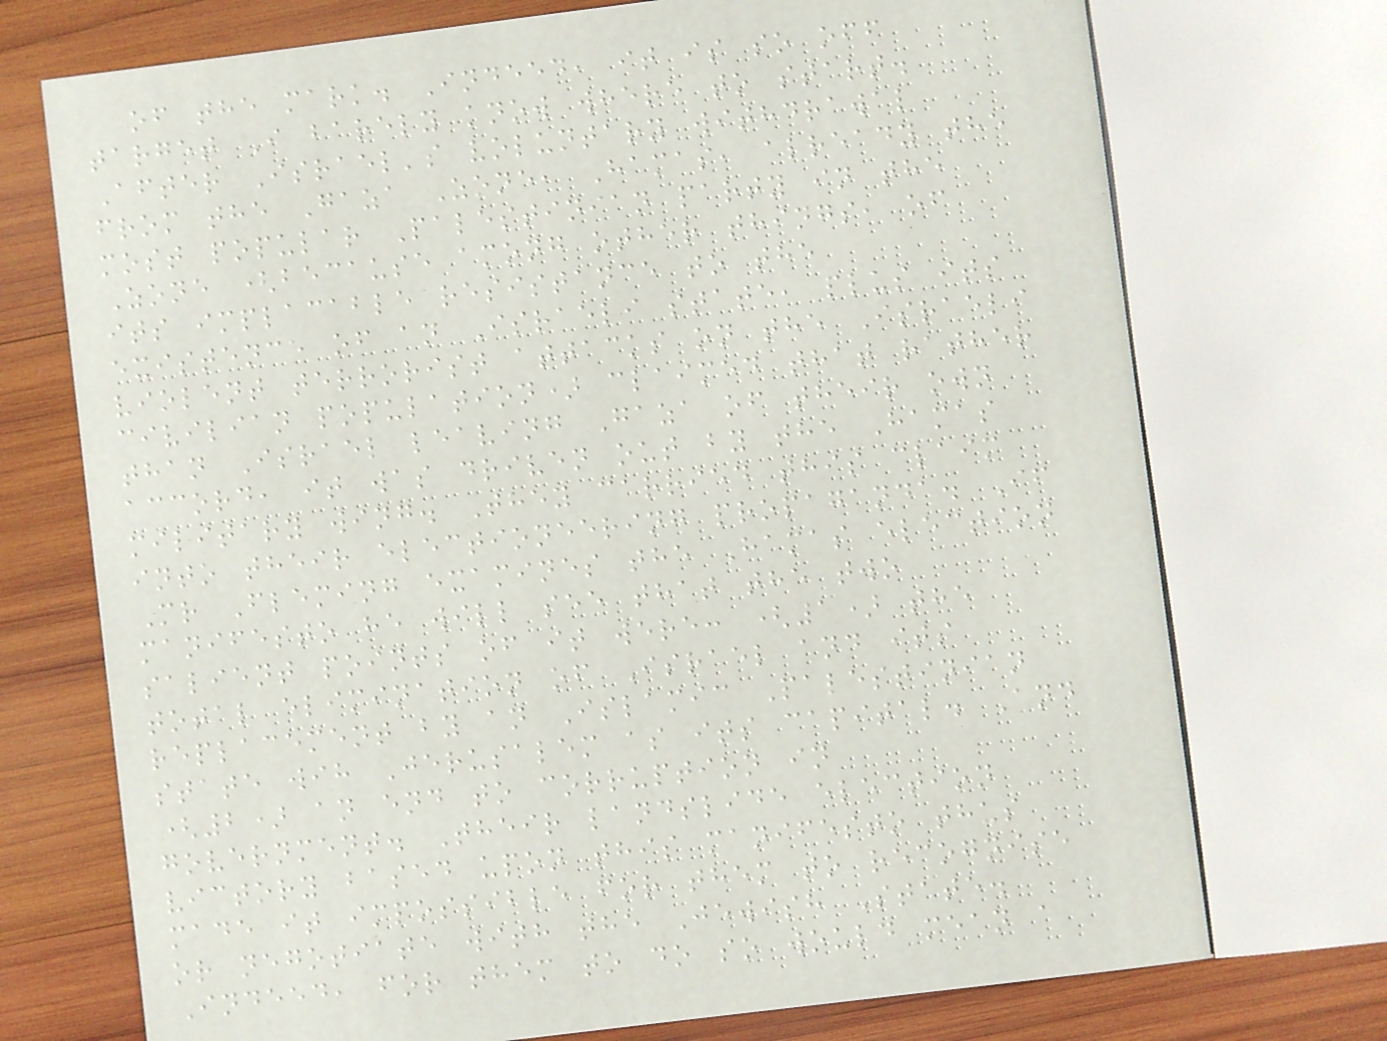of the mark. Indeed, it is so off
target I barely know where to start.
After Israel's voluntary withdrawal
from the Gaza Zone, Hamas, already the
most popular Palestinian party in the
Zone (because among other things, of
its implacable resistance to the
existence of an Israeli state, plus its
violent terrorist attacks on the Israeli
civilian population) claimed that rather
than Israel leaving Gaza of their own
accord, it was driven out by the Hamas
military wing. They carried this claim
into their electioneering propaganda. If
Mr Fleming examines the Hamas election
manifesto he will see that the two
salient points of it were: (1) the
total elimination of Israel and its
replacement by an Islamic Palestinian
state wih Jerusalem as its capital. And
(2) an end to corruption in
government. Their landslide election
victory based upon this manifesto thus
made it impossible for them to recognise
or negotiate with the Jewish State.
Indeed, for them to do so would mean a
